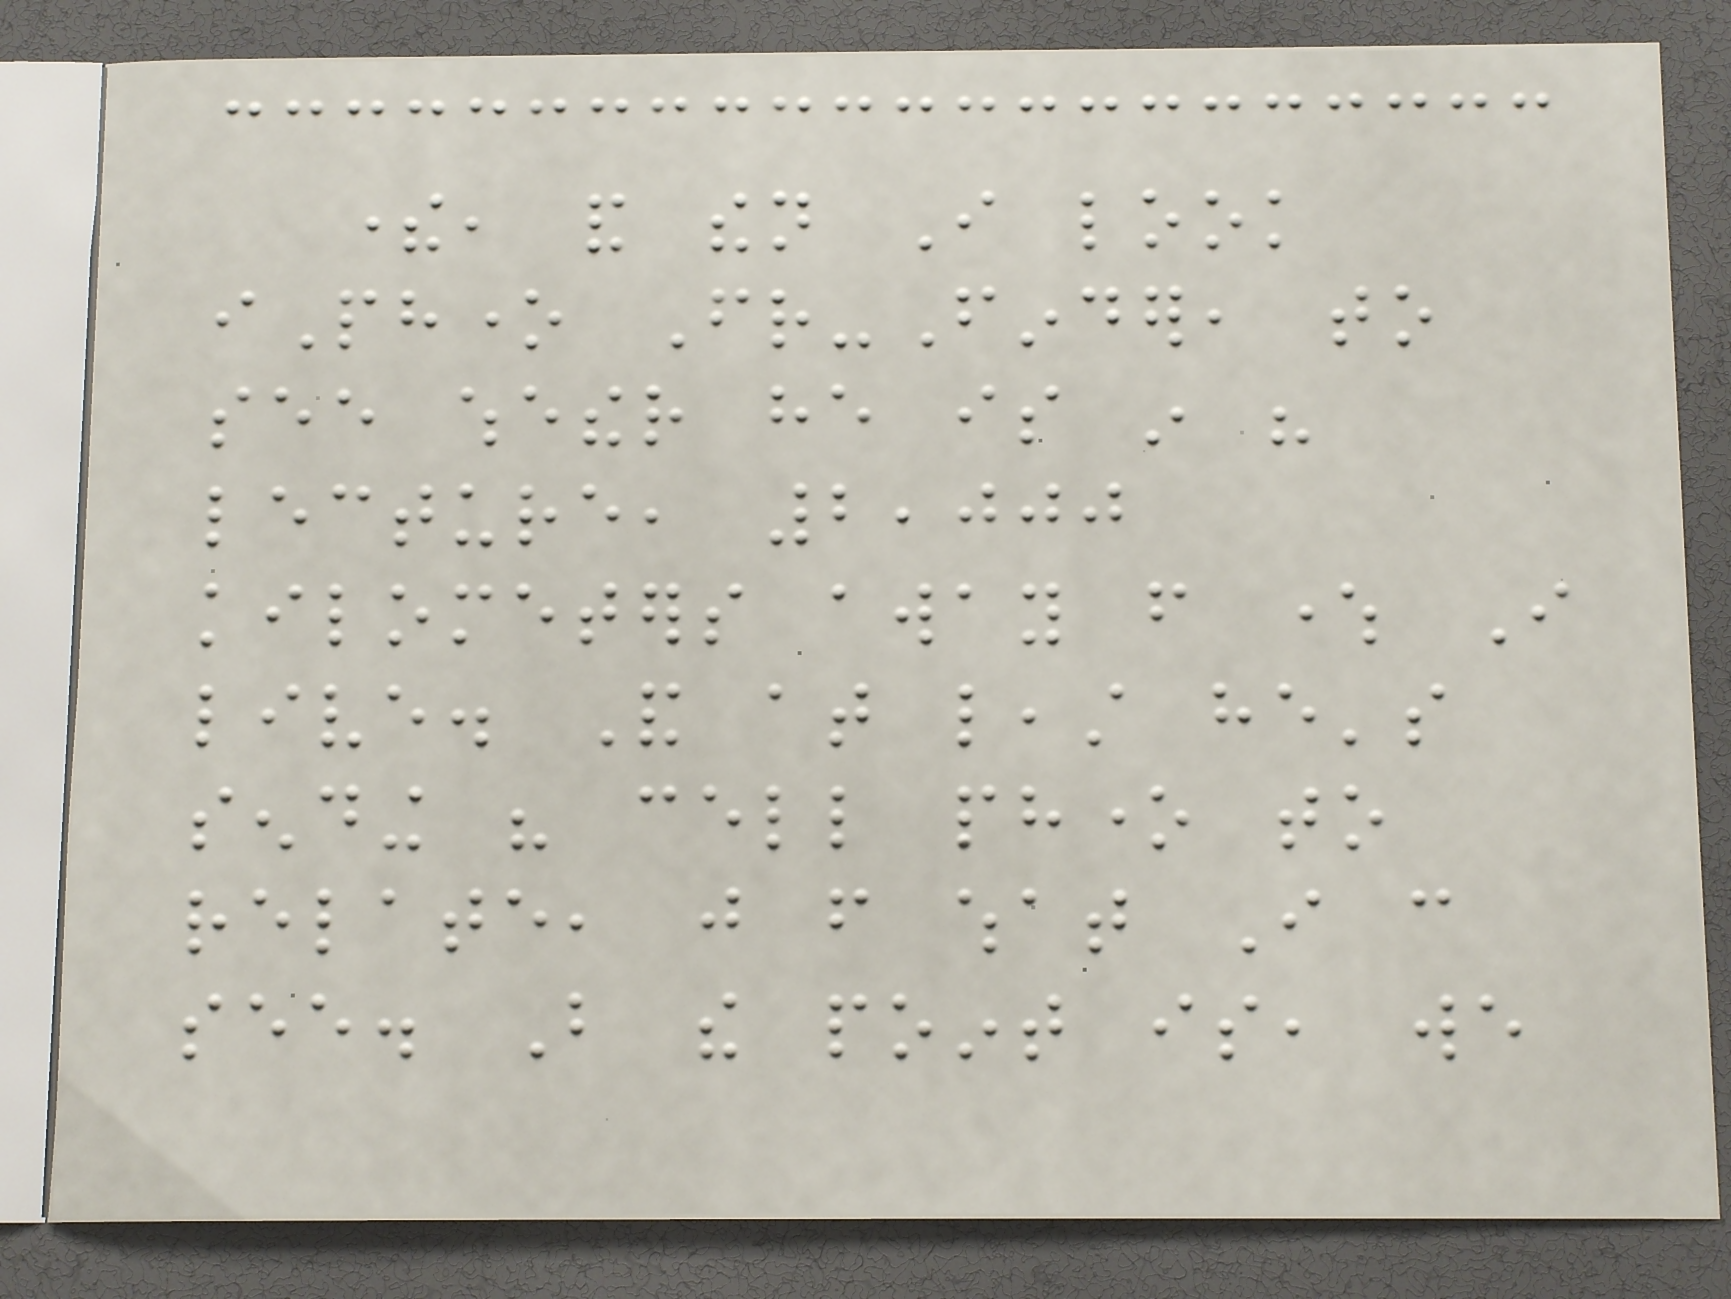there, and then I look
iPhone Friend-Finder, to
see whether he is in his
lecture, 2,000
kilometers away from where I
live. And at least he's
sending his cell phone to
relate, just from what I can
see. But the point is, we
